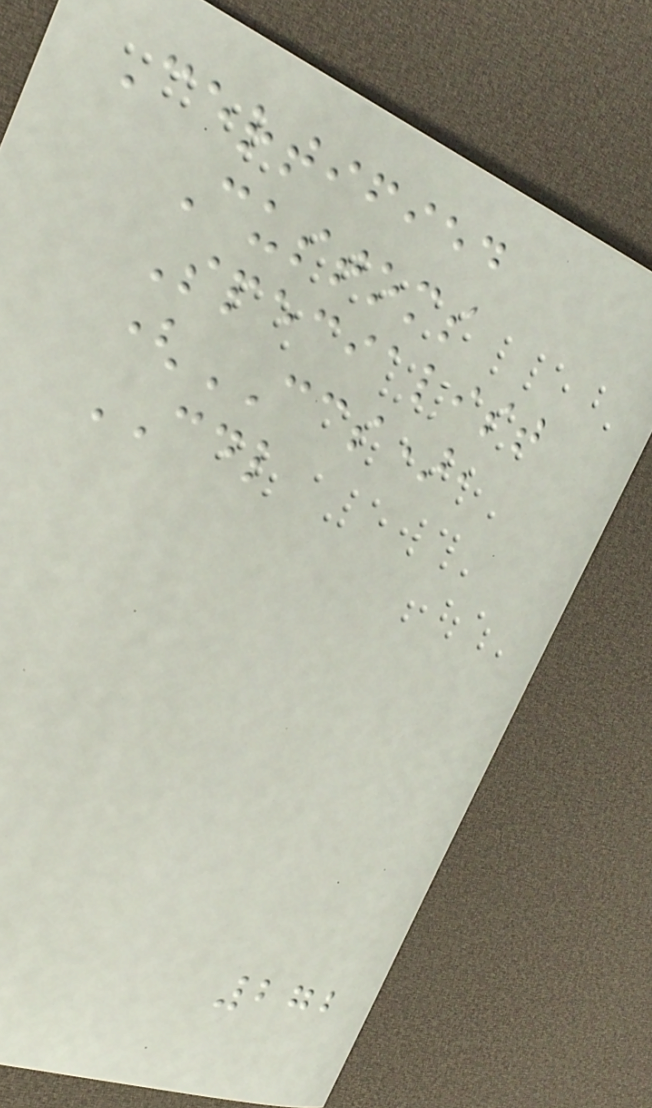Certified
Customs
Specialist
(CCS),
CDL
272
